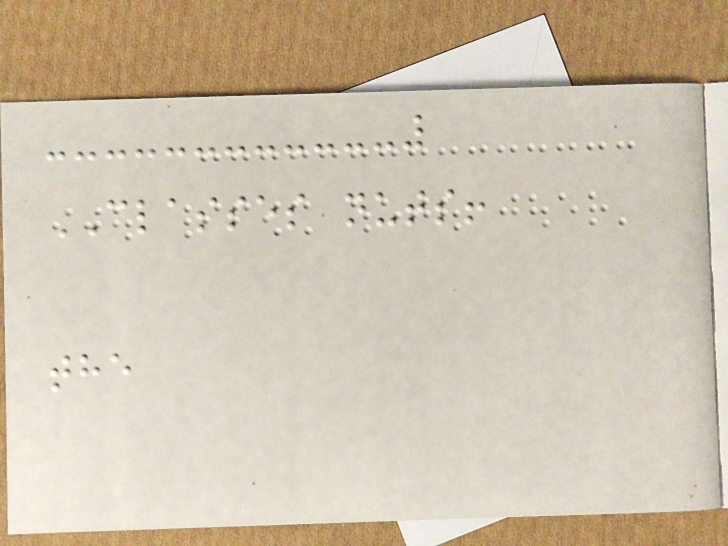CLASSES nuts!
the
